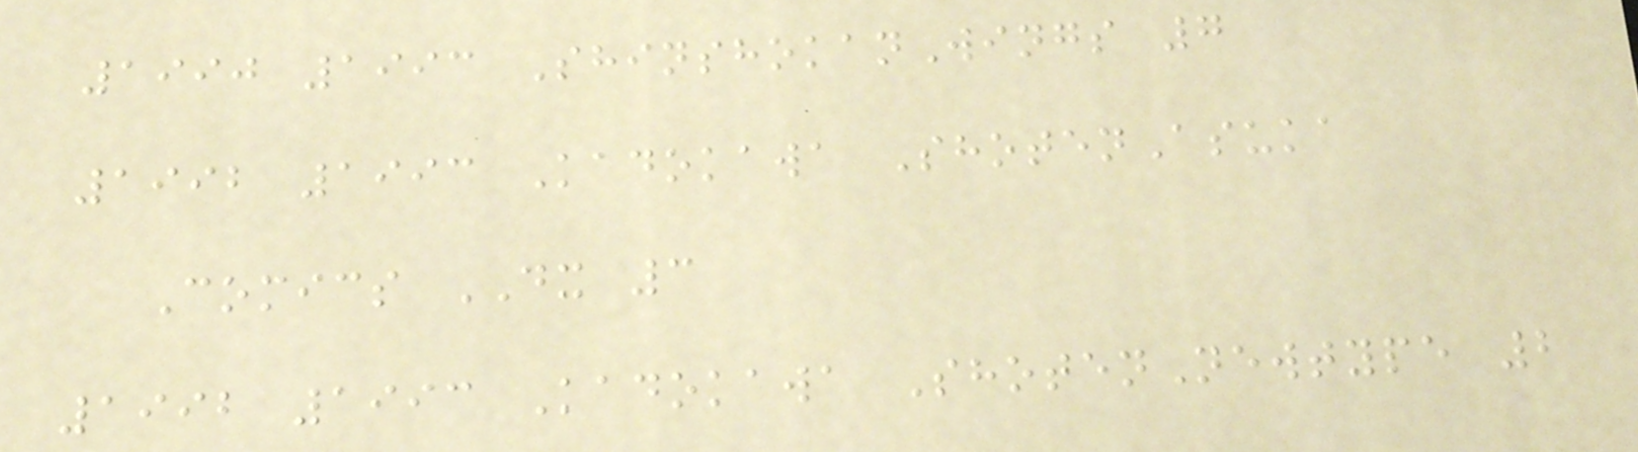1990 1993 ShinshokanWings 7
1992 1993 Kadokawa ShotenAsuka
Comics DX 3
1992 1993 Kadokawa ShotenNewtype 2
